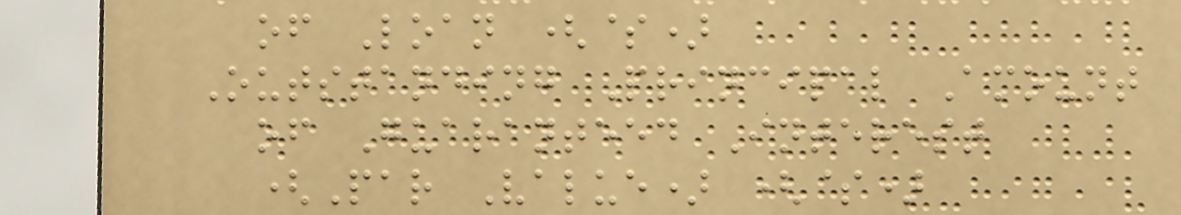of Loan ($)
Outstanding Principal Amount
of Guaranteed Interest
(Par Value) ($)
